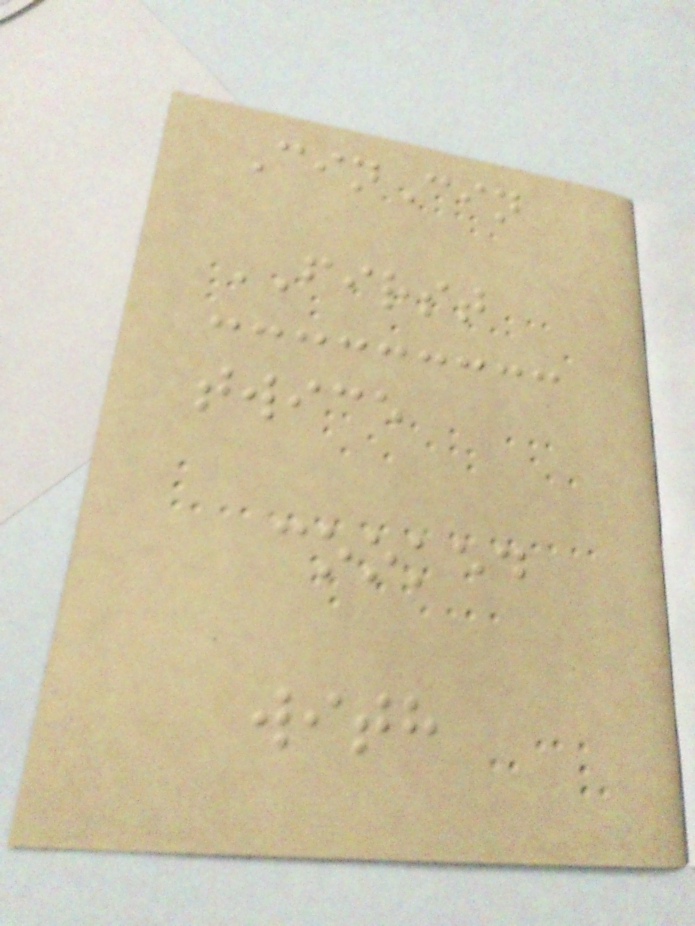CinCin
FIRST
twice
cooked
with
